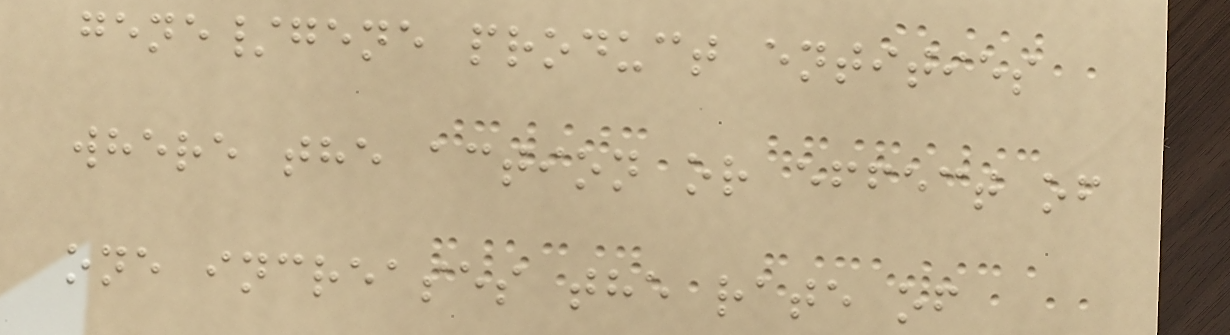gene/gene product entities
where the action or effect of
one increases the rate of
